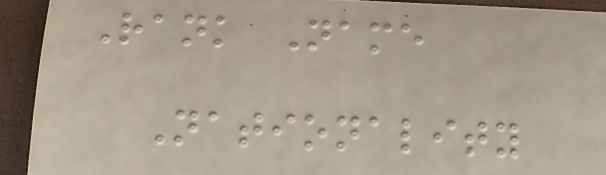Rank Name
Nationality
